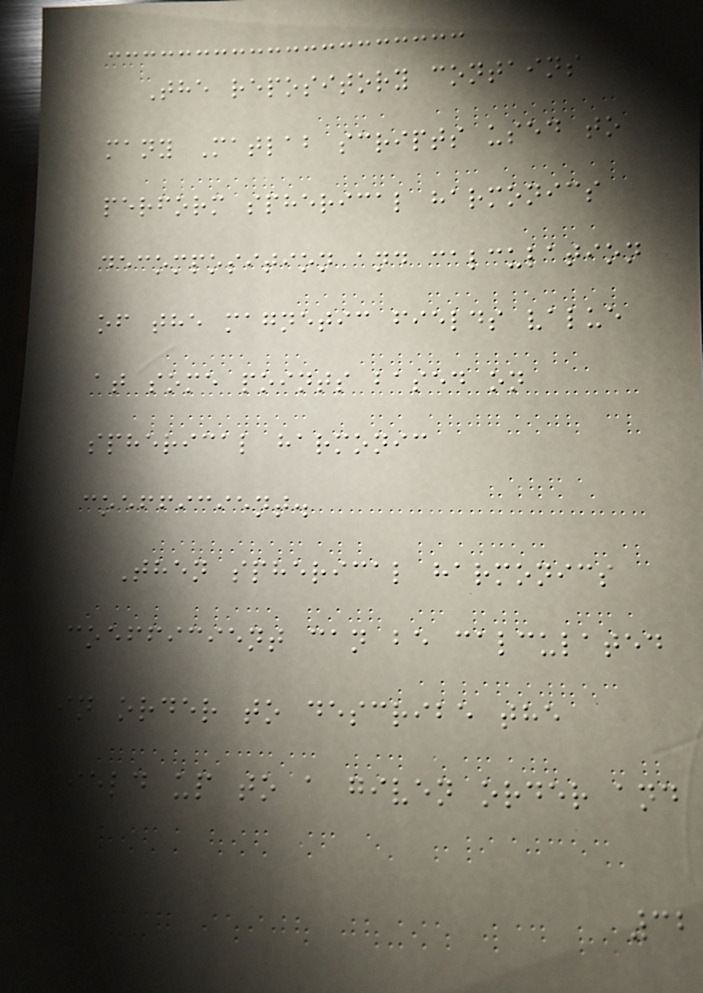The repository contains
many Matlab scripts used to
perform spherical harmonics
decomposition and calculation
of the magnetic fields value
at some points based on
spherical harmonic
coefficient.
Then spherical harmonics
coefficient can be calculated
in order to describe the
field up to a given order and
32
